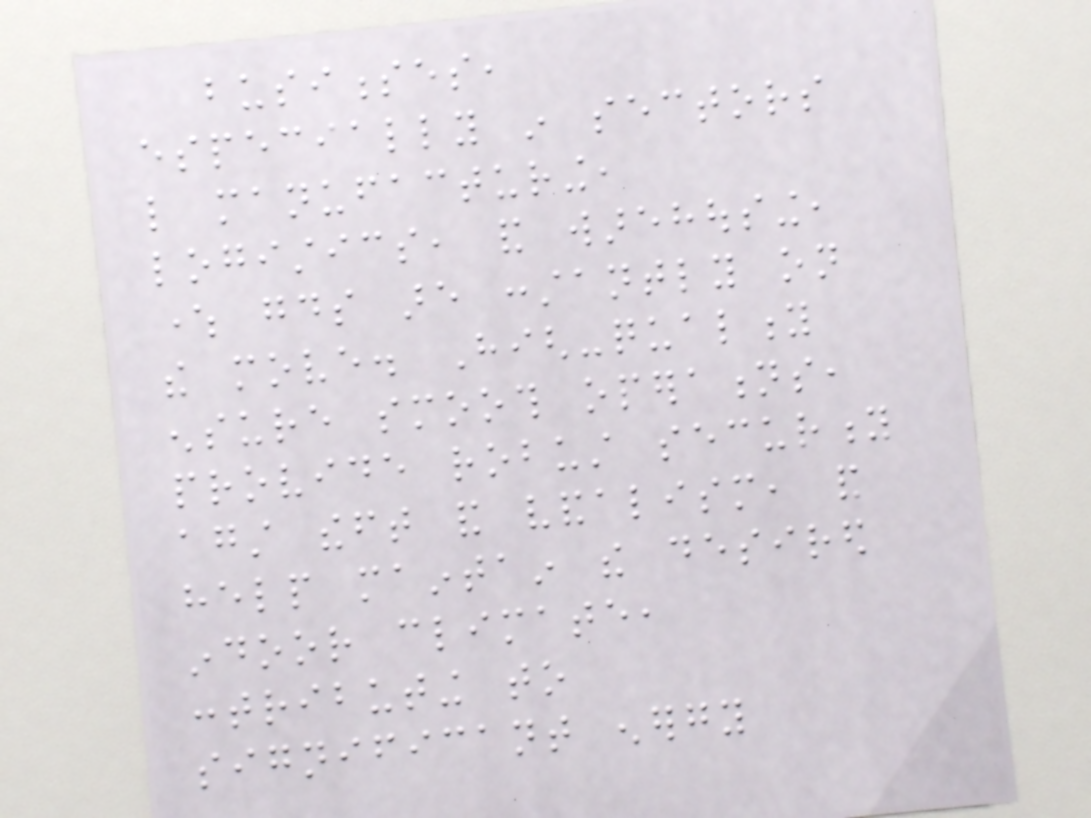businesses,
especially in sectors
like manufacturing,
logistics, and warehousing,
where goods are constantly on
the move. High-quality
ensure smooth operations,
provide robust security
against theft and vandalism, and
help maintain the desired
indoor climate,
contributing to
significant energy
